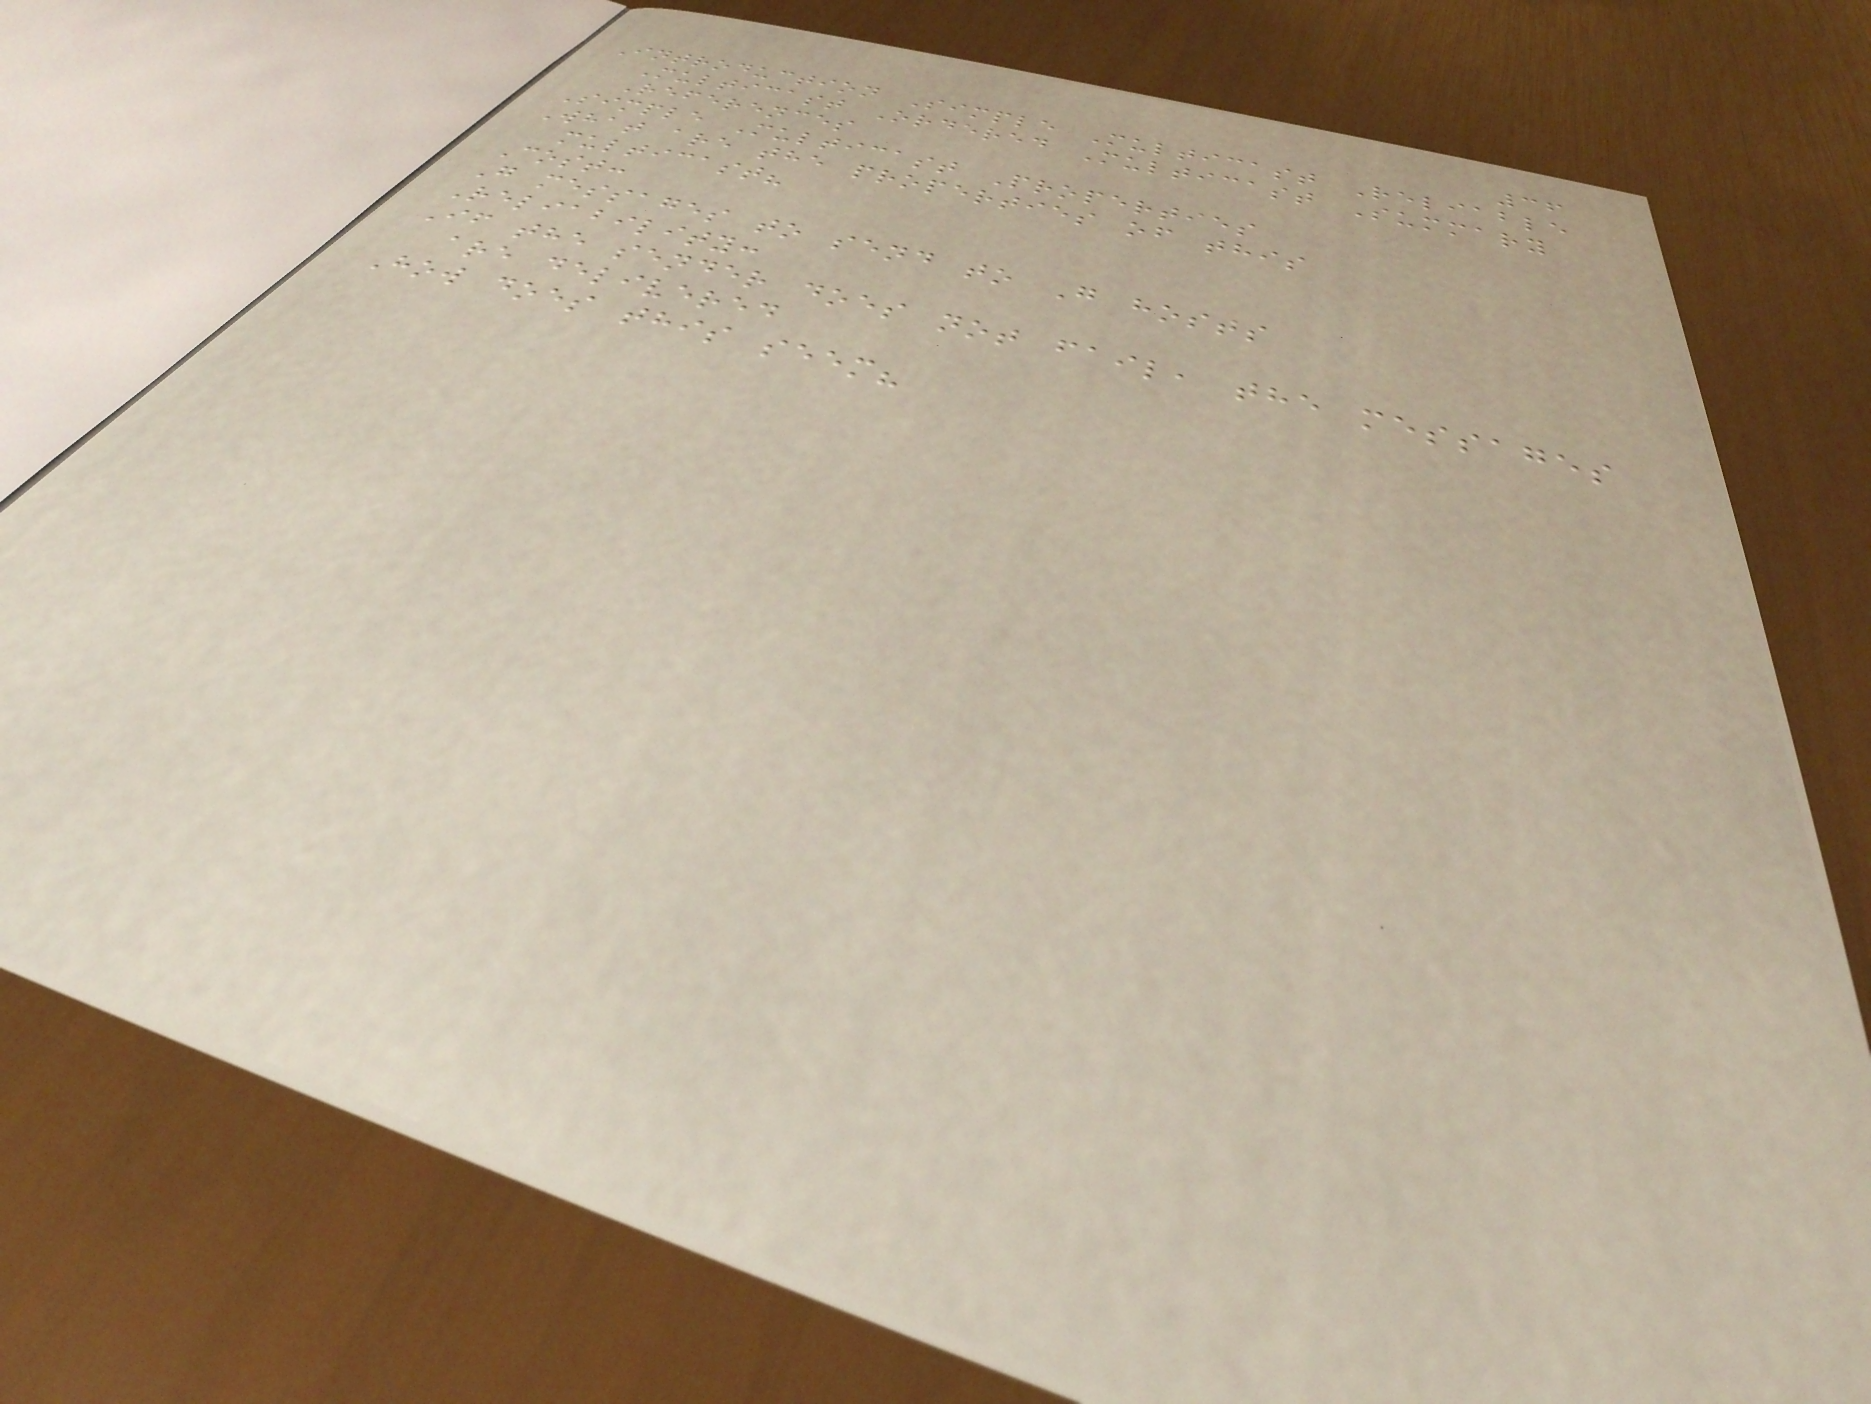36
Introduction Simple Multicast Reliable
Multicast Ordered Multicast Summary
References
Simple Multicast Properties
What are the properties of this
multicast?
Cost:
G messages to send to G hosts
Reliability:
If the sender does not fail, the messages
are delivered
How does this seem?
